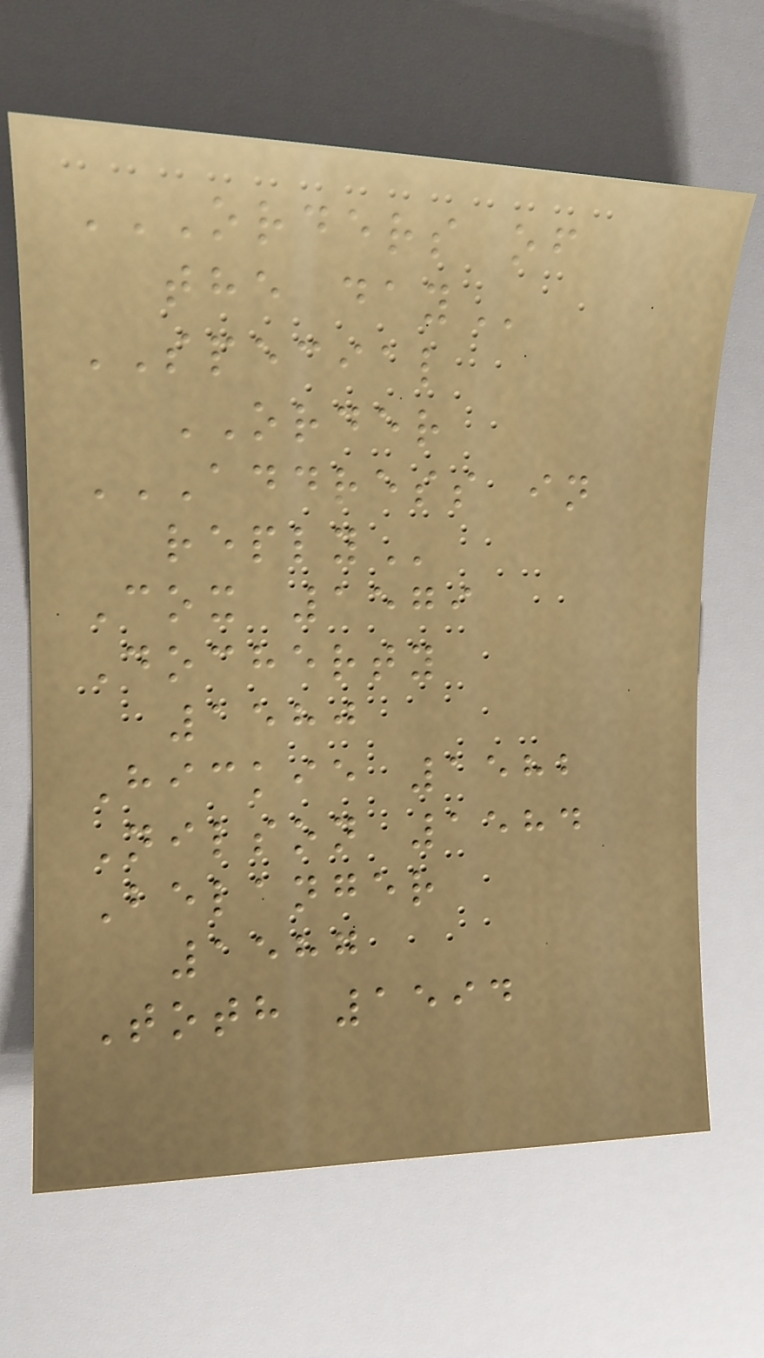ORDERS OF
THE DAY
SPECIAL
ORDER
ADDRESS IN
REPLY
Cox 1579
Docherty
1580
Hickie 1582
Nilson 1584
Belanger
1587
Toth 1594
